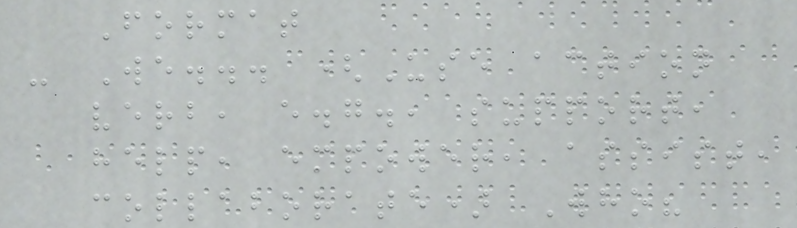Format
- We... (Use action
verb, e.g., support,
help, empower, assist,
collaborate) Who?
